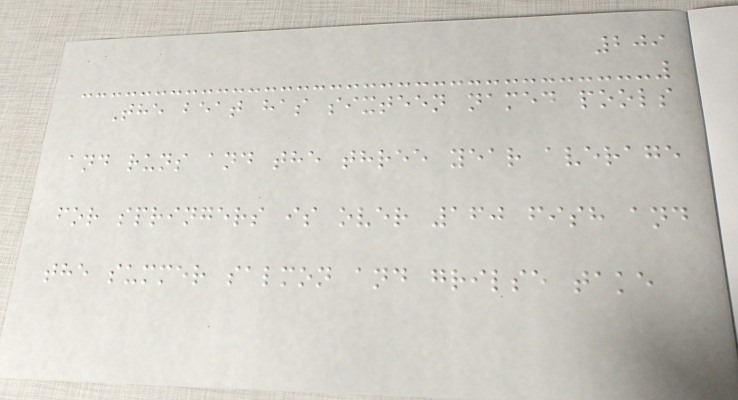209
The beat has sixteen named pools
and runs and the three year average
for springers is over 160 fish and
the summer salmon and grilse take
